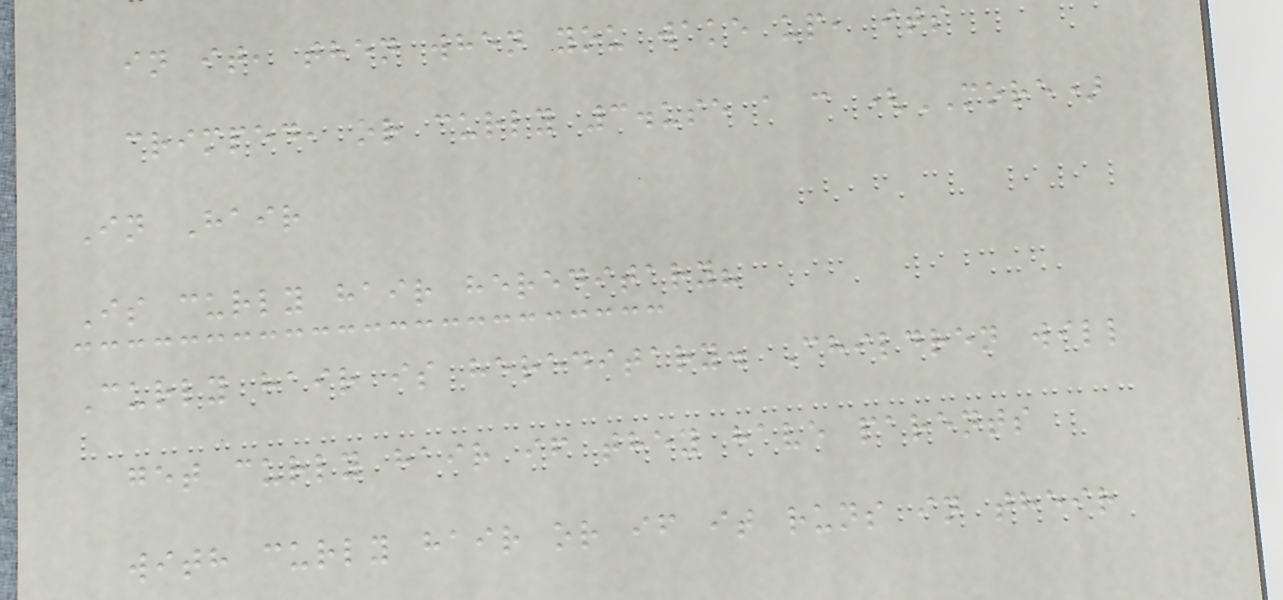in it, then when you wake up, its
crimped, or curly 3.use a c (MORE)
In Hair
Is curly hair hereditary?
Curly hair is hereditary. Children will
get curly hair if they have parents
with curly hair or if it runs in their
